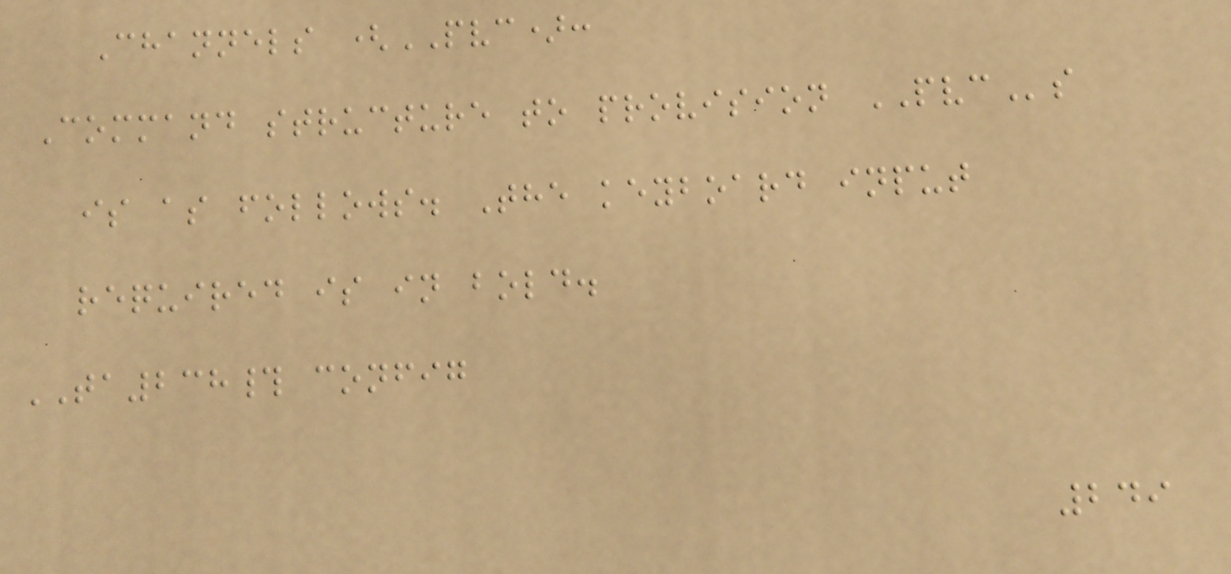Channels (PVC):
Command structure to provision PVCs
is as follows. The keyboard input
required is in bold.
TA238# config
249
